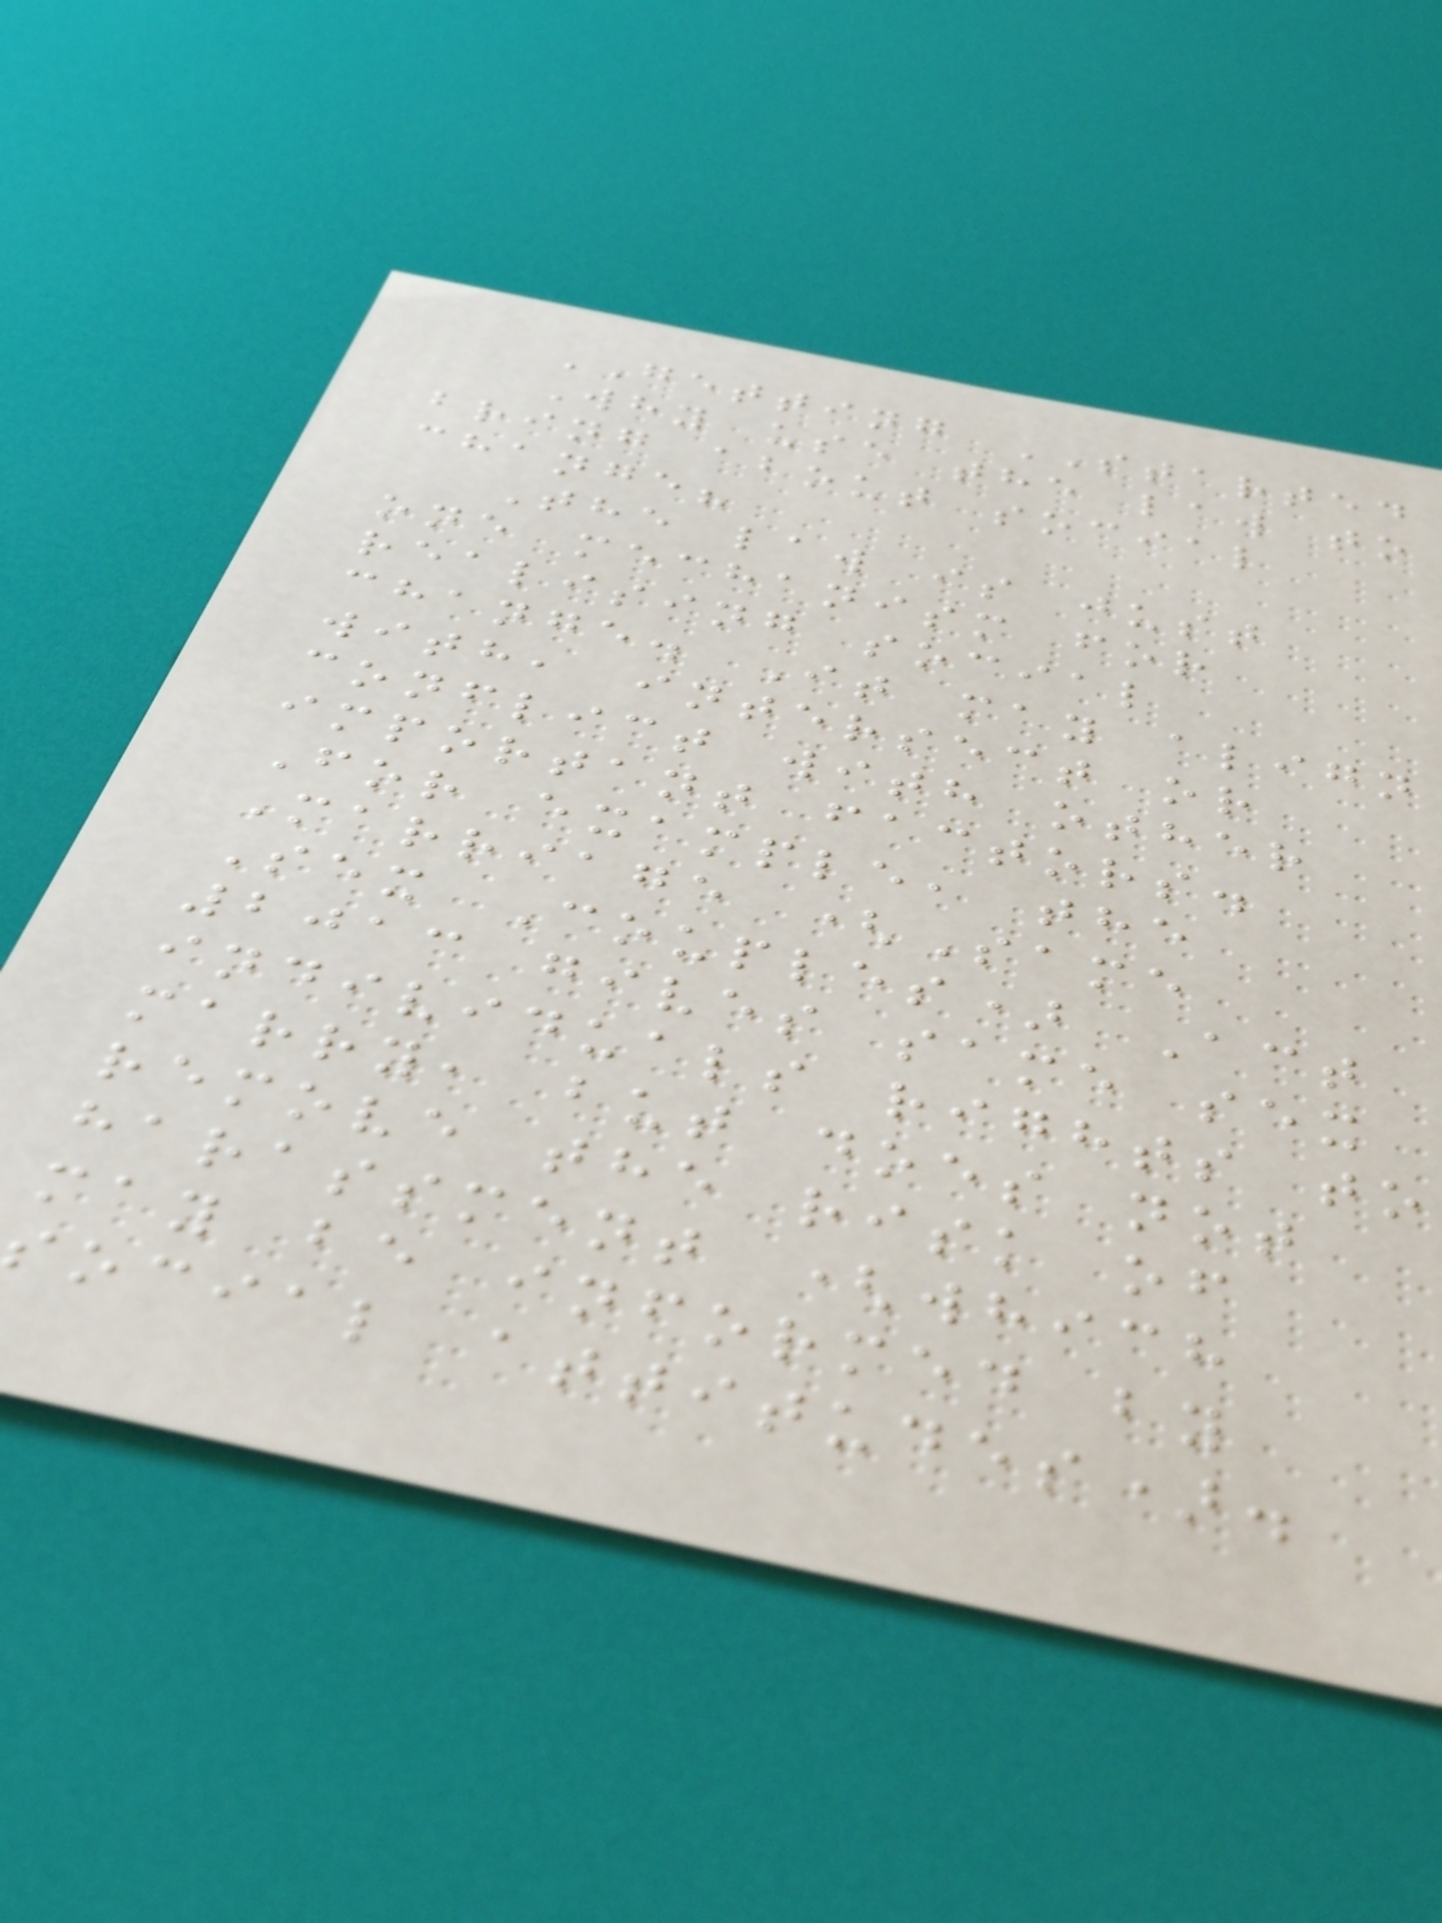GETTING STARTED
Why use the law to
bring about social
change?
The law is just
one mechanism for
realising social
change. It may align
with, intersect or
conflict with other
important factors.
For example, the
Marriage (Same
Sex Couples) Act
2013 gives same sex
individuals rights to
marry, but does not
remove the risk of
harassment (which
may be informed by
social attitudes).
